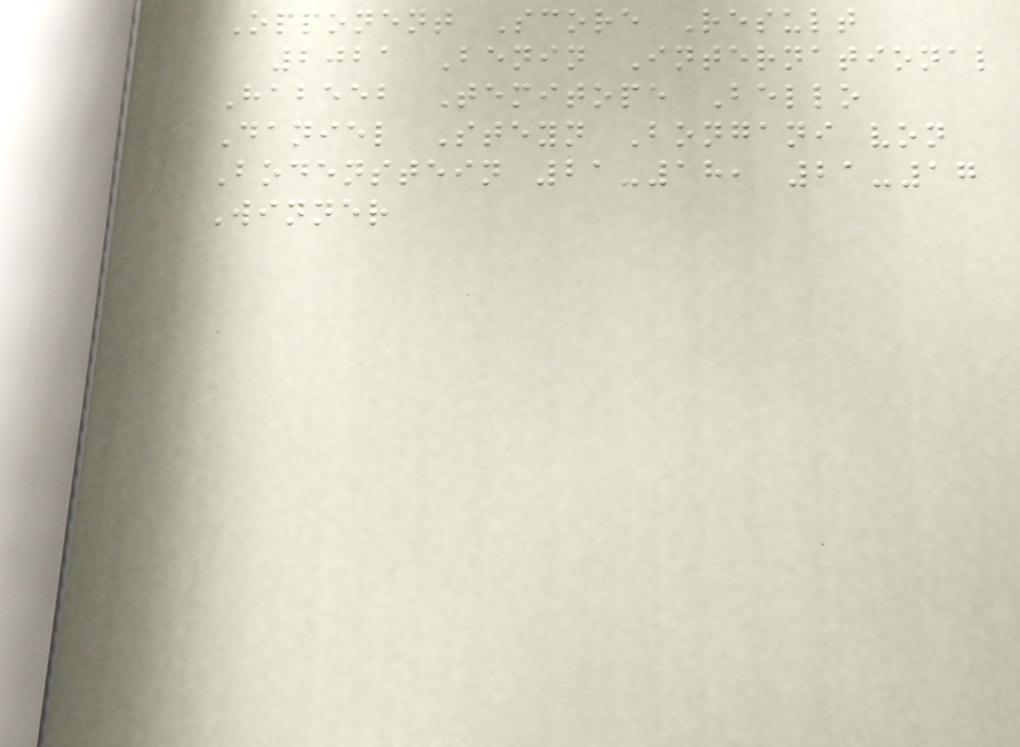Opponent Score Result
2021 Benin International
Habeeb Temitope Bello
Daniel Steyn Bongani von
Bodenstein 21-18, 21-17
Winner
